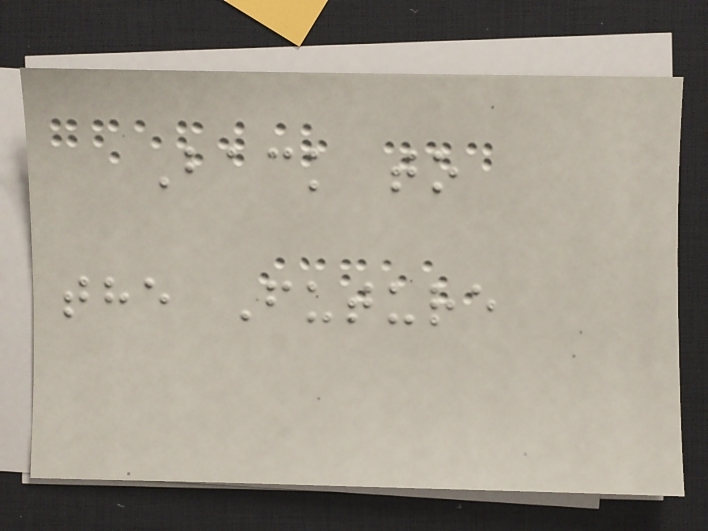Back to
the Future
